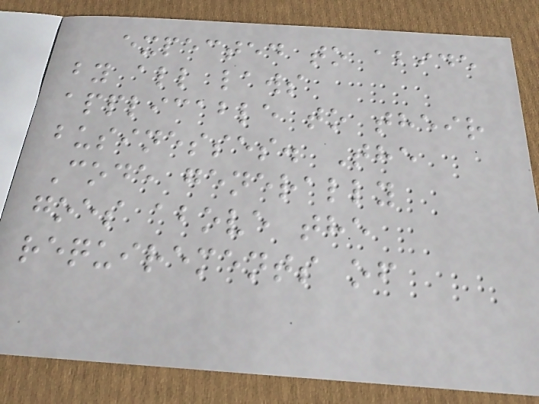expected to abide
by all laws
applicable to their
businesses. The
Code generally
goes above the
requirements of
